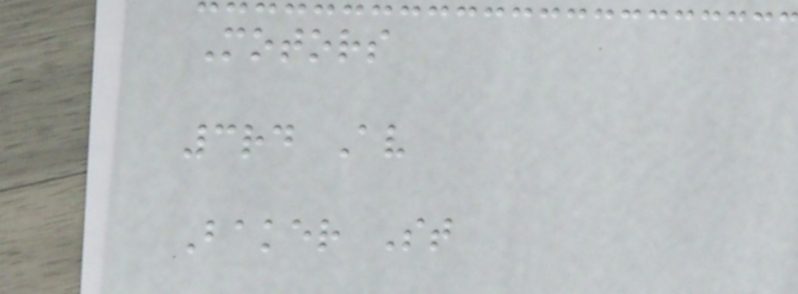Motors
3rd Av
Baker St
